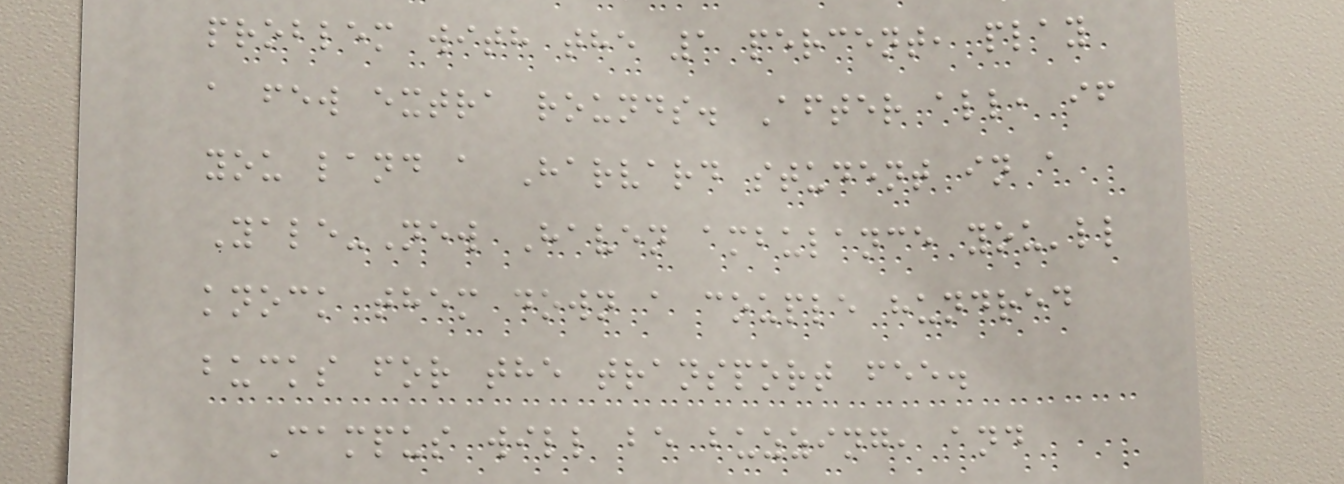problem with the 1 percent, play
a few extra rounds. After all, if
you land a Harvard student in a
Yale-New Haven ambulance you'll
knock them down a couple hundred
bucks for the transport fee.
Campus will be buzzing, and
